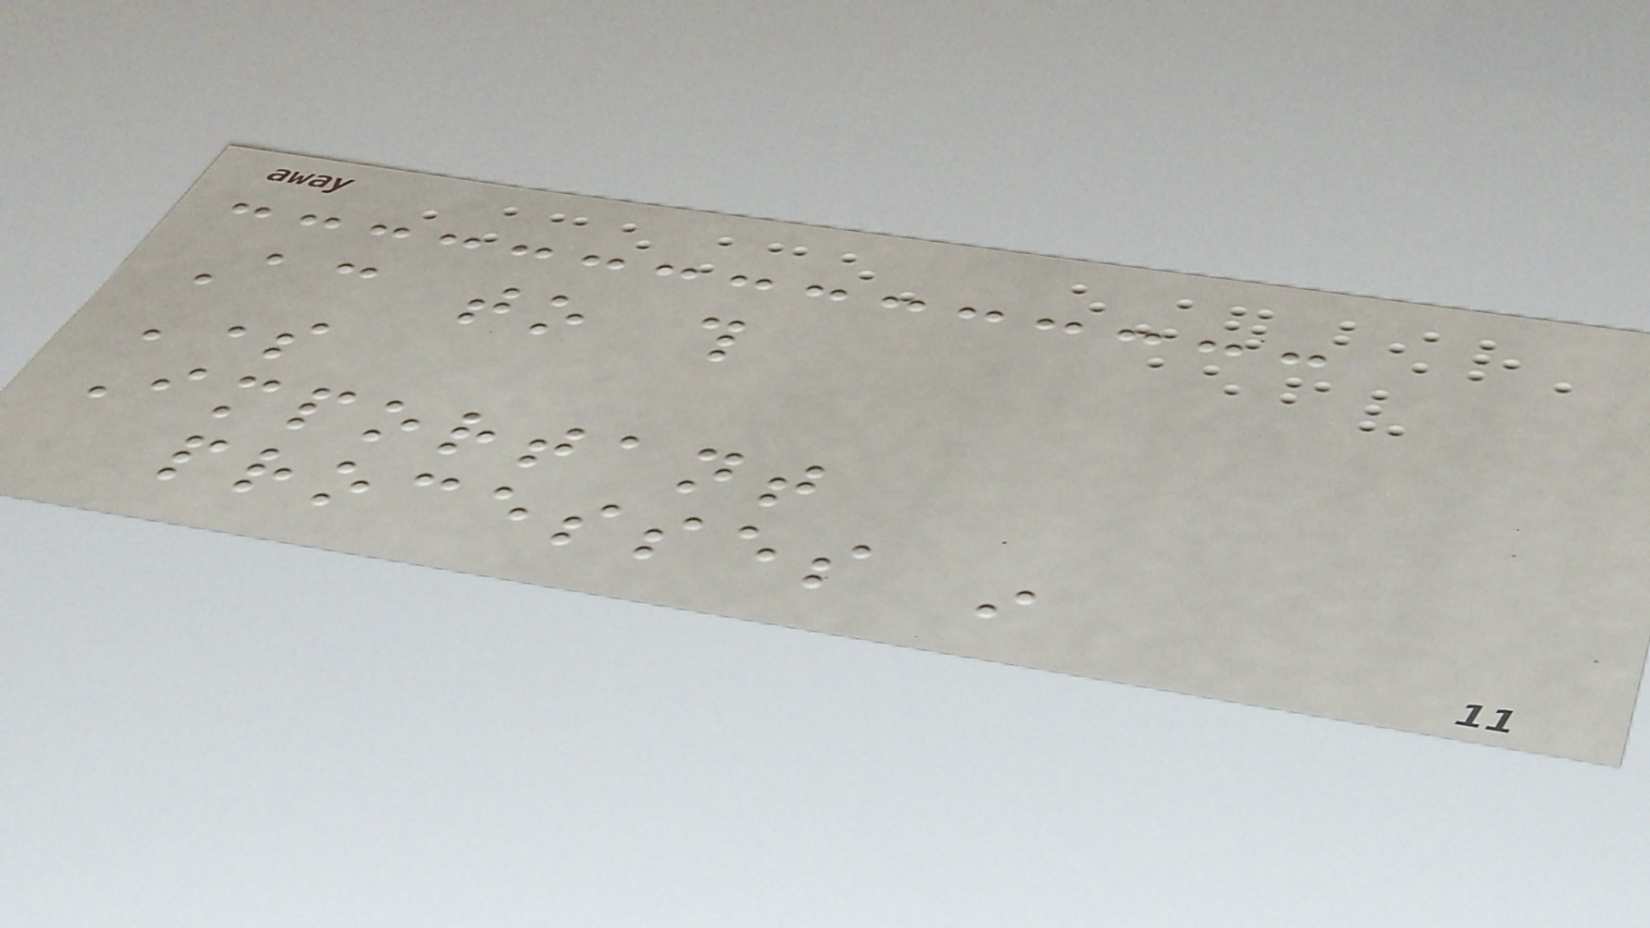According to this
Some
Important
processes in
